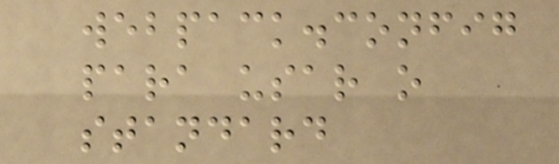webpack.config
para usar o
standard
